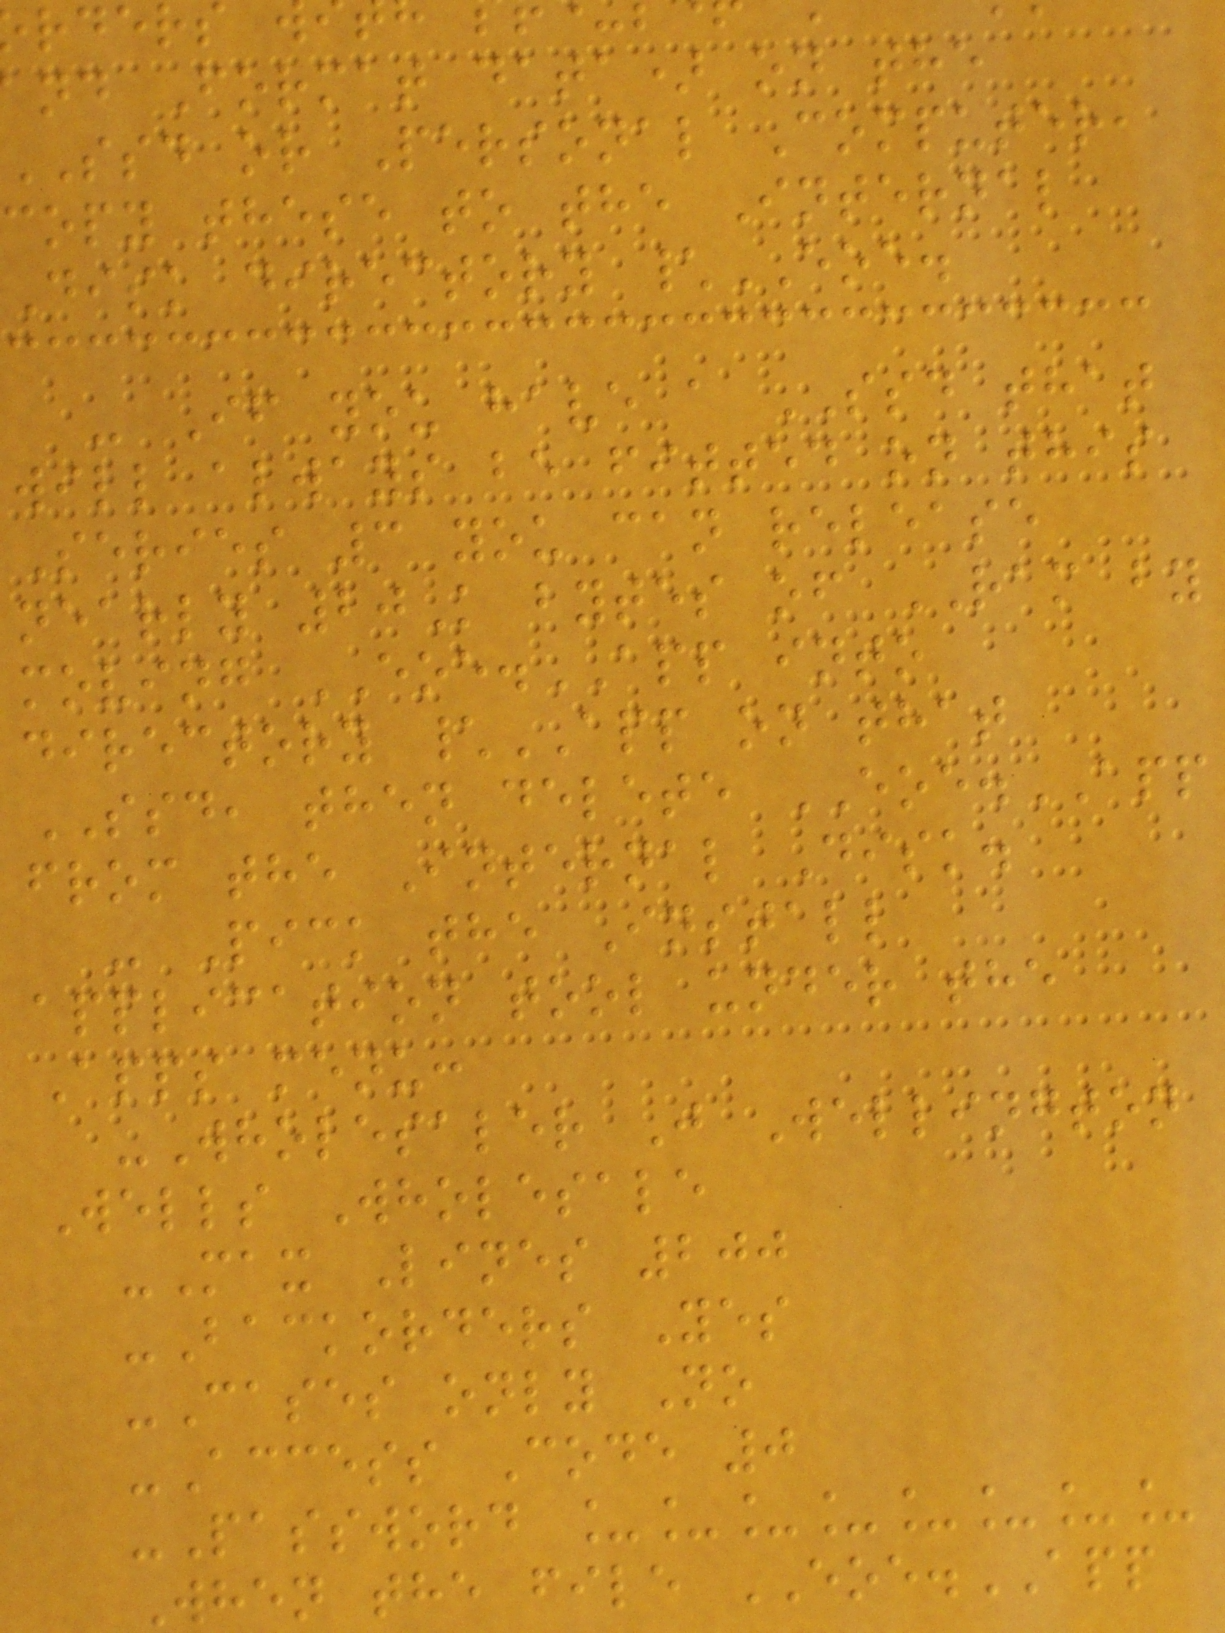nd Format data) on the
SSD or Personal Computer,
copy these to the Internal
Disk directory \EOE.
- If you have a SSD that
will always be fitted on this
Series 3 you can release
nearly 20K bytes of RAM by
moving EOE.APP into
directory \APP on that
SSD, then delete EOE.APP
from the Internal Disk.
- Pick the Install
application tool under the
Apps menu:
-Wholesaler J Wellington
Wells Wholesale
-Max Lines 200
-Backorders Yes
-Cases only No
-Access Code 0
-Password ________
When the file EOE.APP
